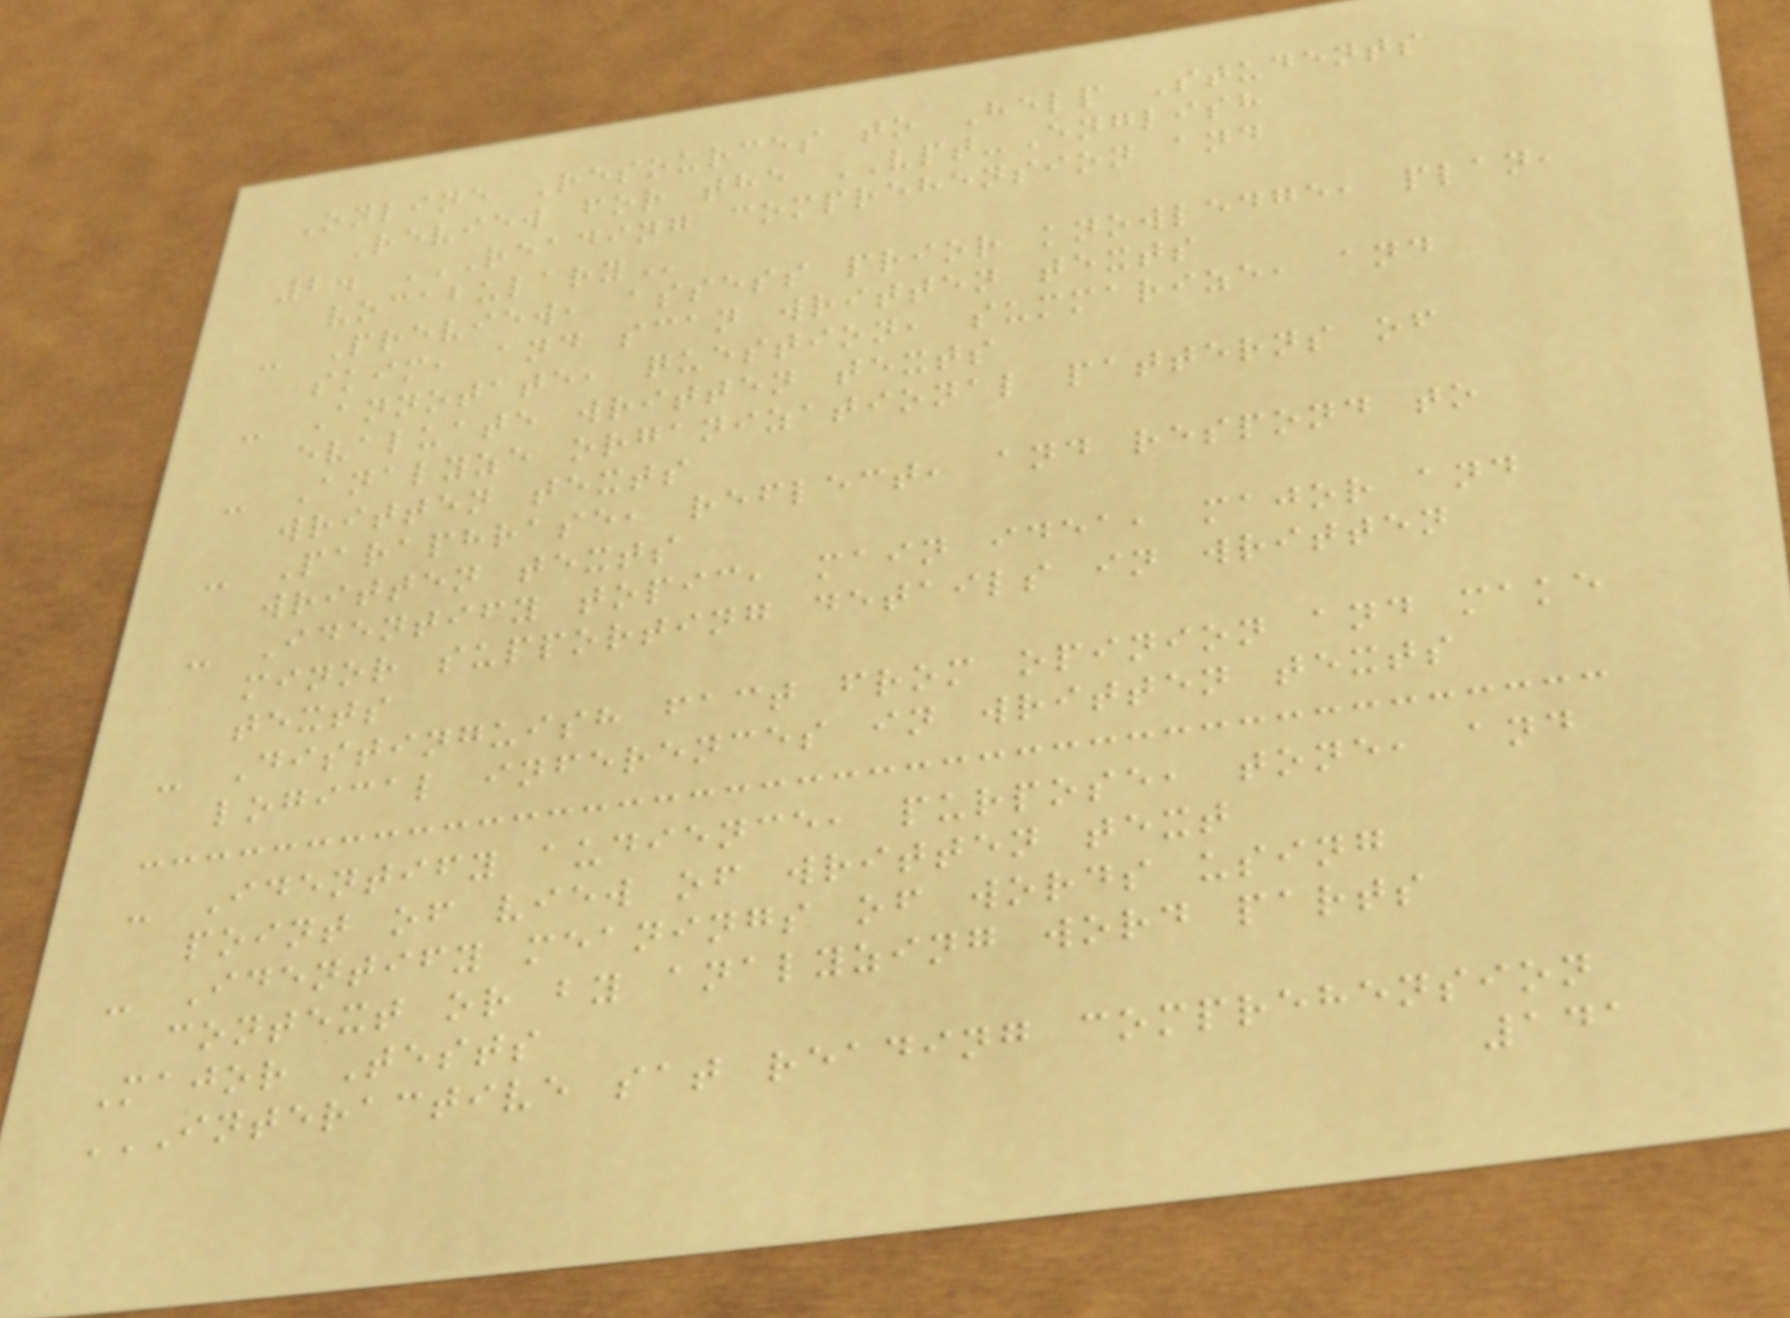Online Resources to Help Students
Review for the VPT-English
2. READING COMPREHENSION AND
VOCABULARY
- Preview, assess prior knowledge, plan,
skim, and scan written texts
- Annotate, question, summarize, and
evaluate written texts
- Analyze organizational patterns of
written texts
- Paraphrase, reflect, and respond to
written texts
- Identify topic, main idea, major and
minor supporting details in written
texts
- Distinguish fact from opinion and make
logical inferences in written texts
- Identify audience, purpose, tone, and
point of view of written text
- Identify meanings of words using
context or by analyzing word parts
Major Tests
INTERACTIVE SAT READING COMPREHENSION
141
